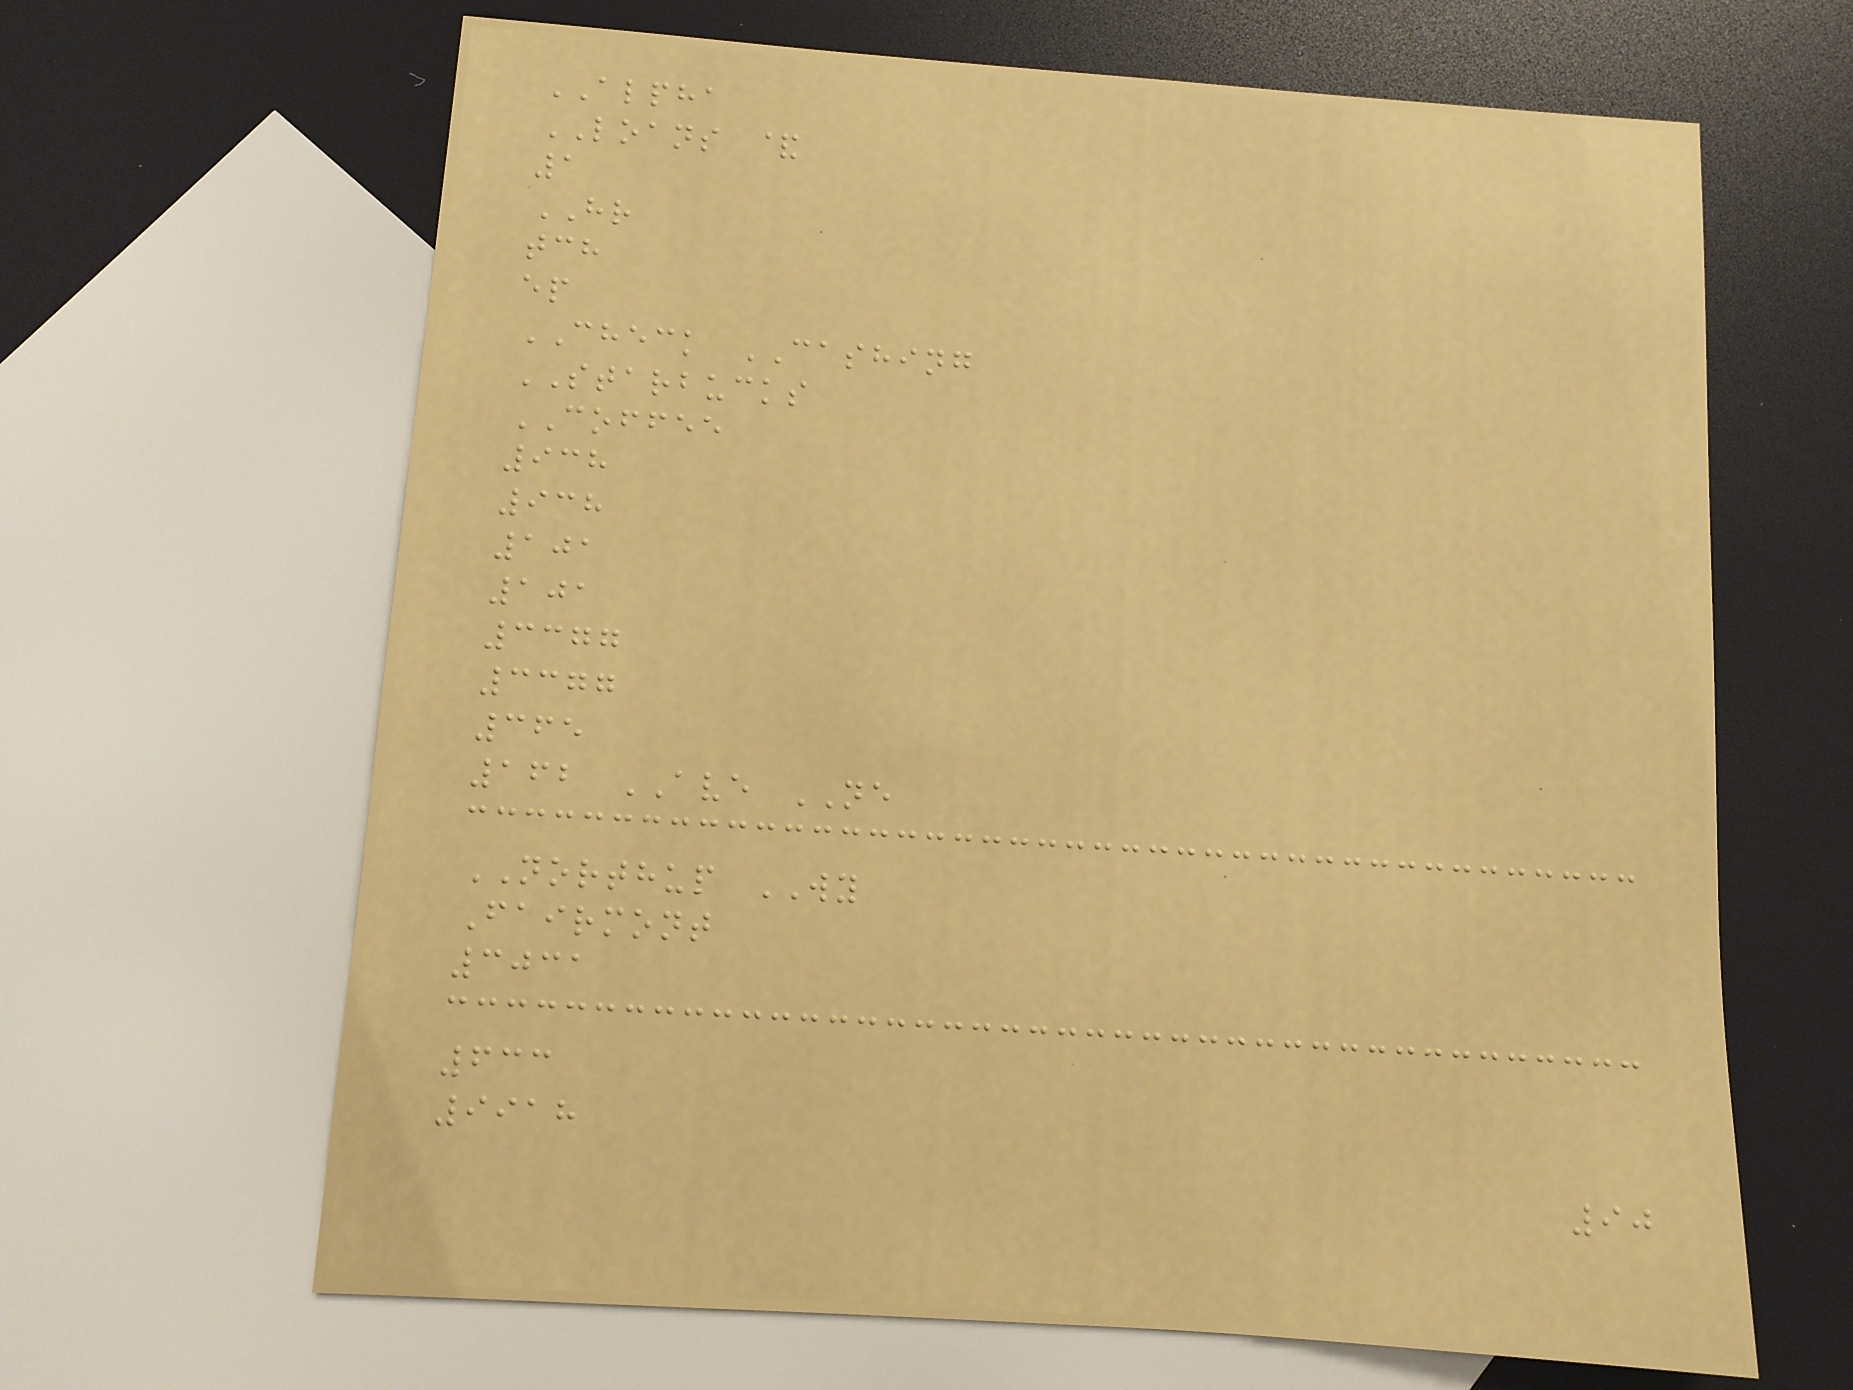ALPHA
LOANS &
1
HR
tch
ep
CHECK CASHING
STARBUCKS
COFFEE
938
938
101
101
3377
3377
365
162 AVE NE
NORTHUP WY
Fairmont
3031
633
9918
90
